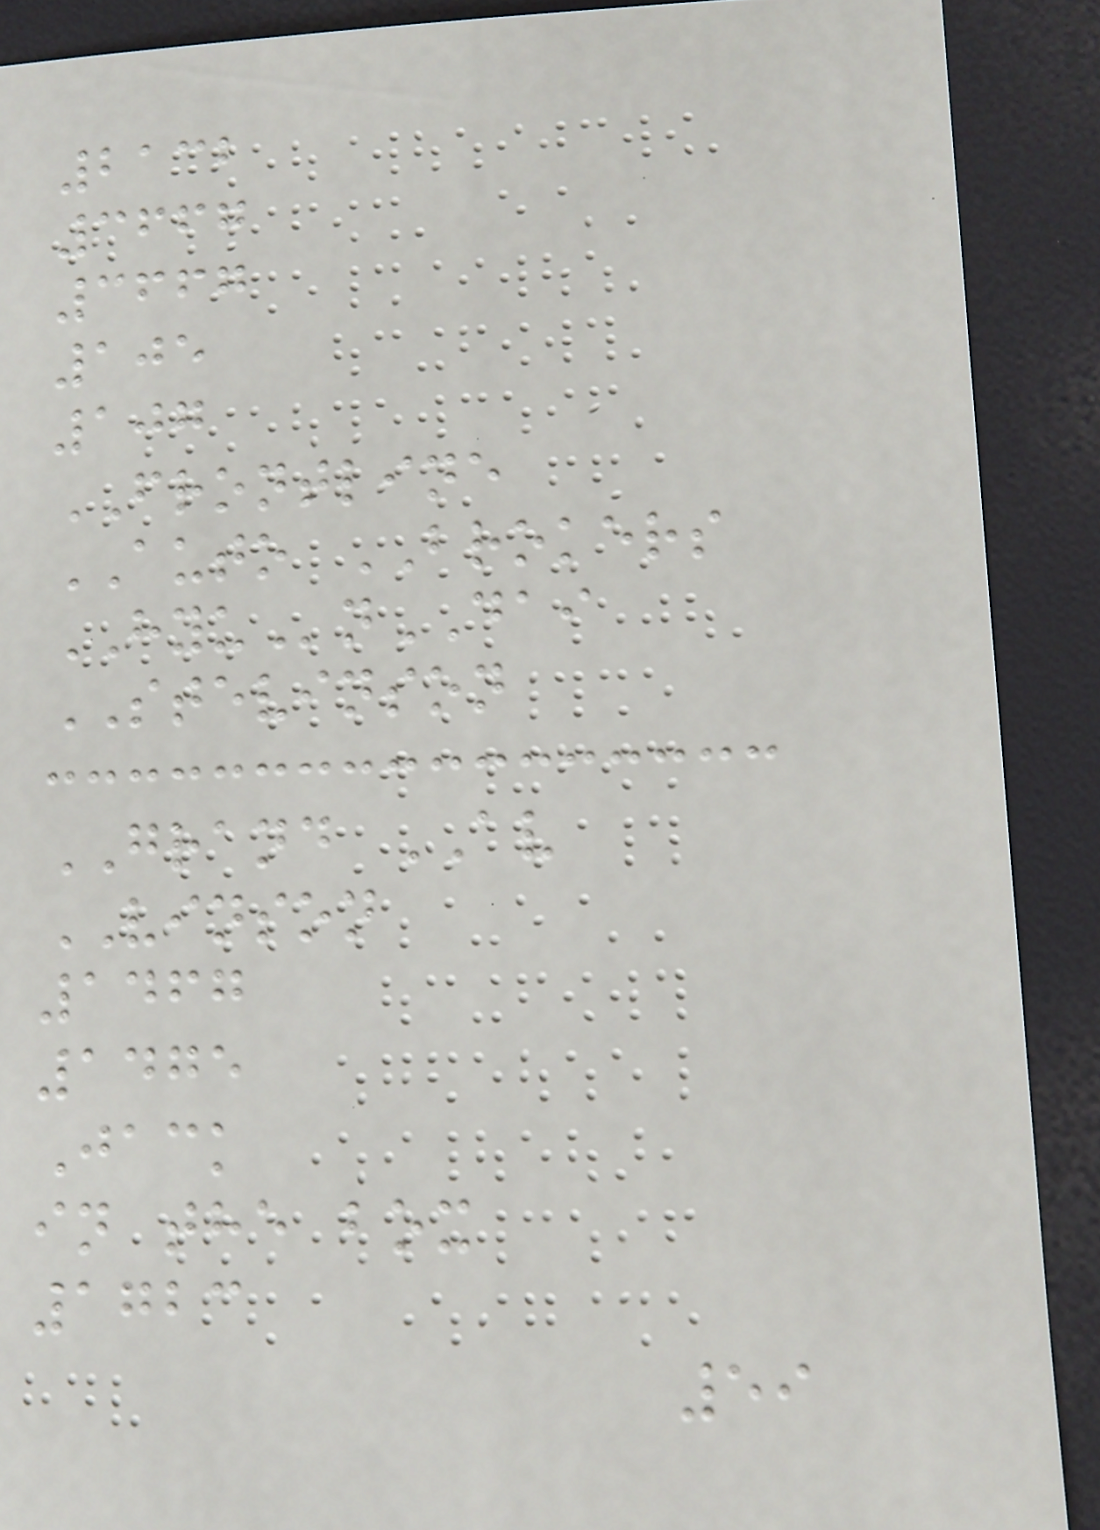2132
3667
3667
105
107
FRONTLINE
AUTO BROKERS
HYUnDAI
STEVINSON
GRAND AV
VINSON
1467
1475
Jack
in the box
1723
59
